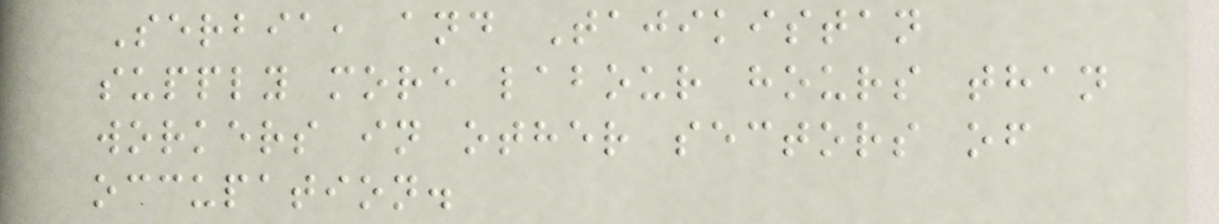Serbia, and Tajikistan
supply more labour hours than
workers in other sectors of
occupation.
